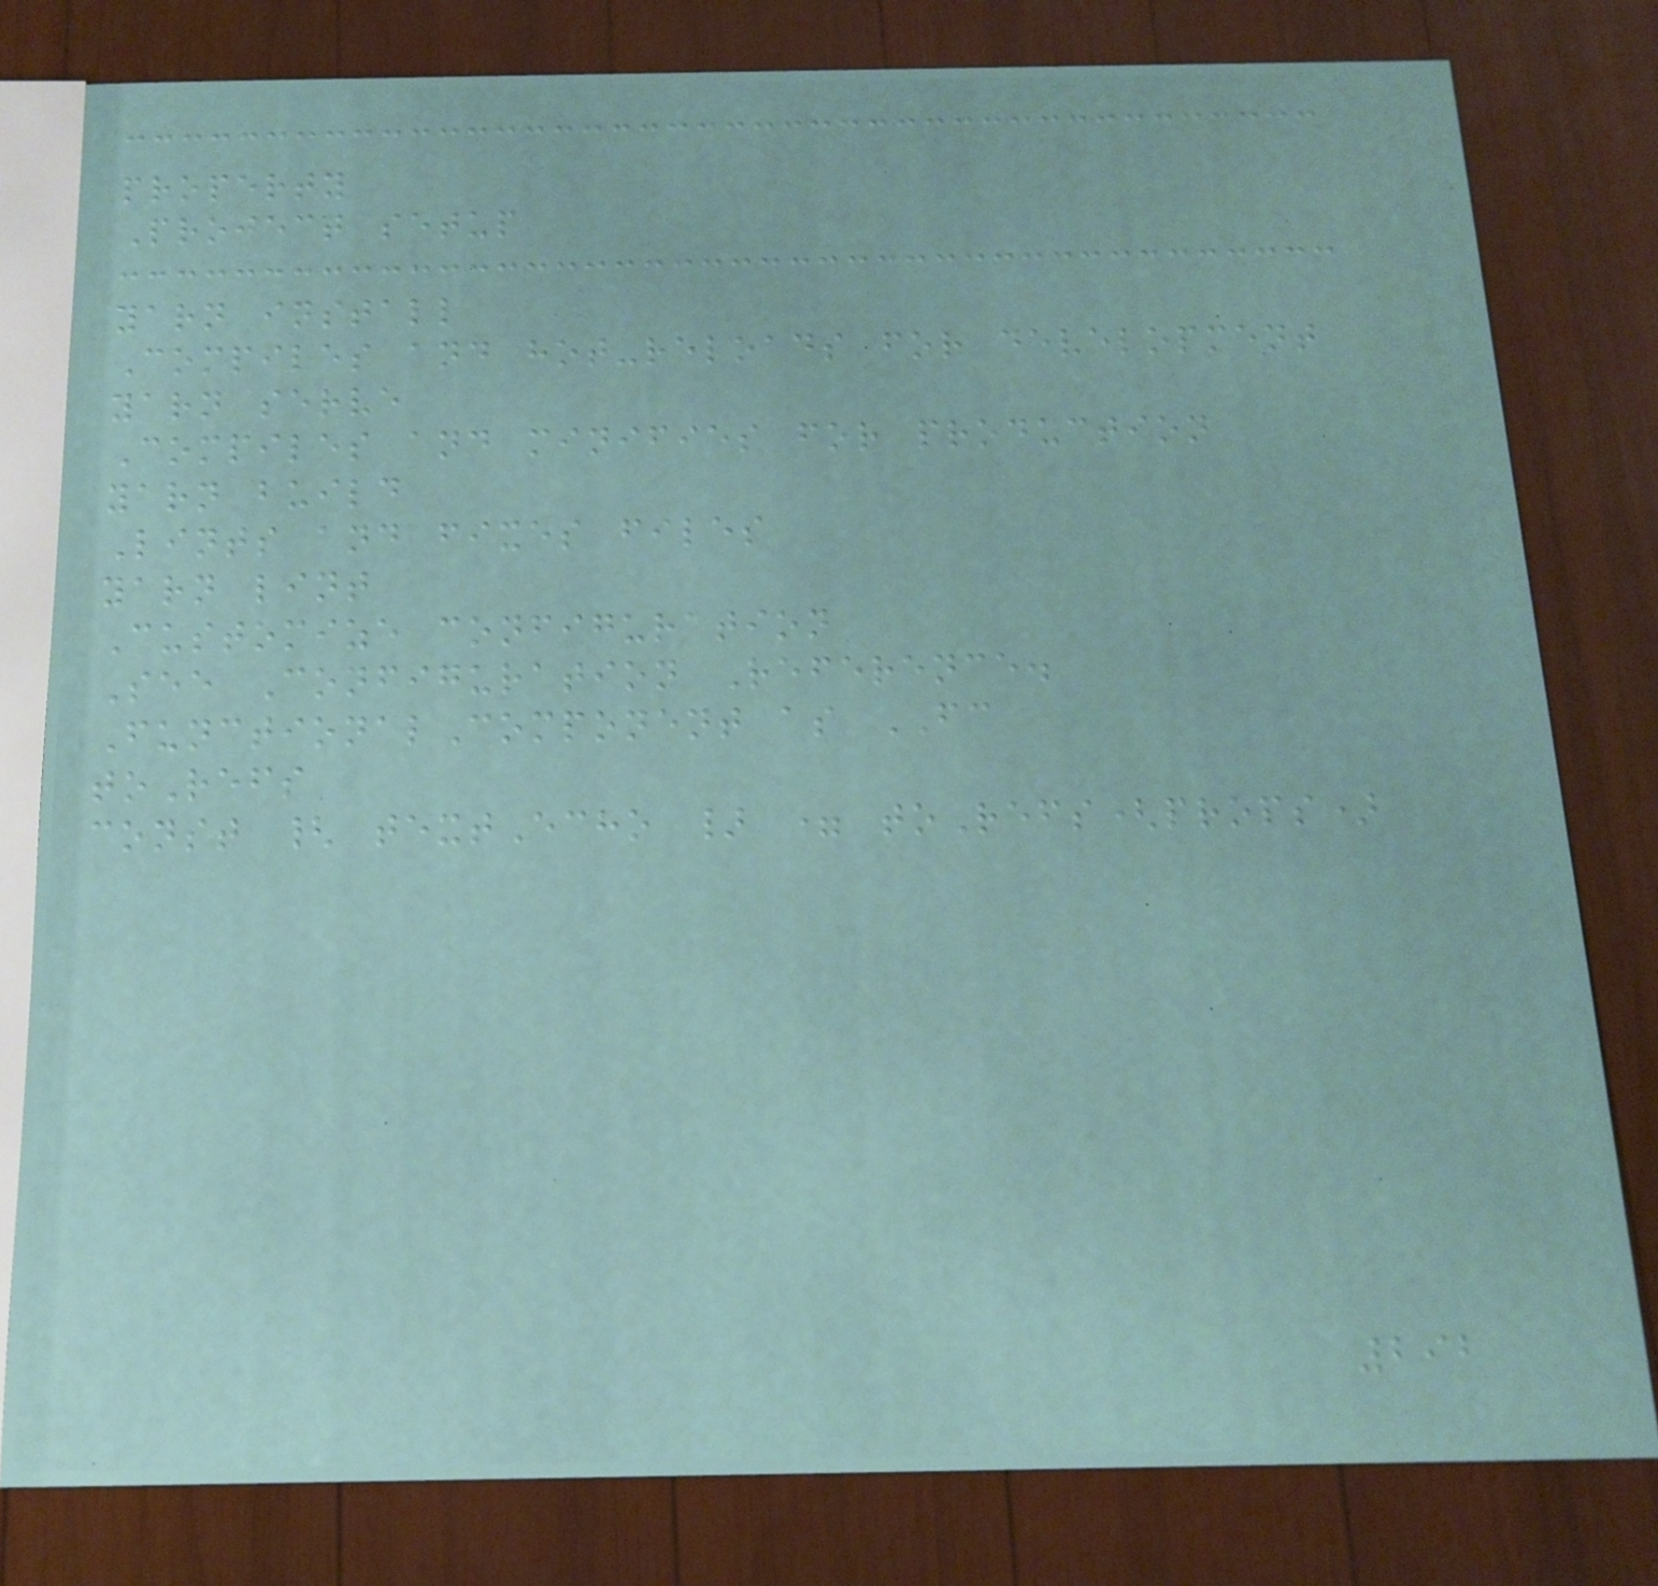property
Project setup
yarn install
Compiles and hot-reloads for development
yarn serve
Compiles and minifies for production
yarn build
Lints and fixes files
yarn lint
Customize configuration
See Configuration Reference.
FunctionalComponent as FC
toRefs
const { textEcho } = toRefs(props)
292
